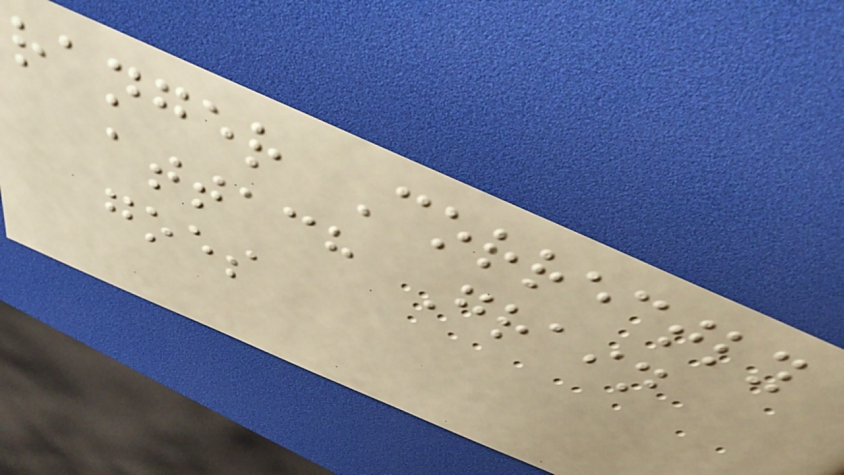ranger Correctly
attach Grain
goes
